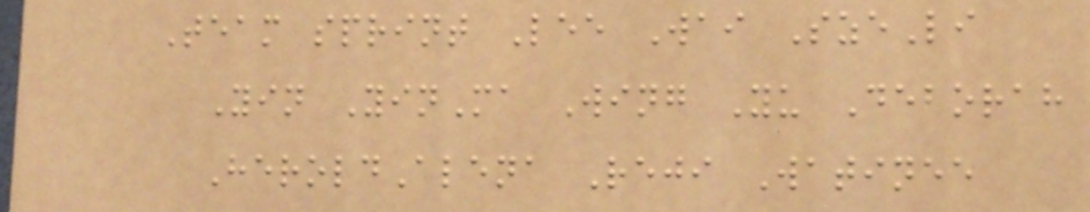Team sprint Lee Wai SzeLi
Yin YinMa Wing Yu Deborah
HeroldAlena Reji Watinee
